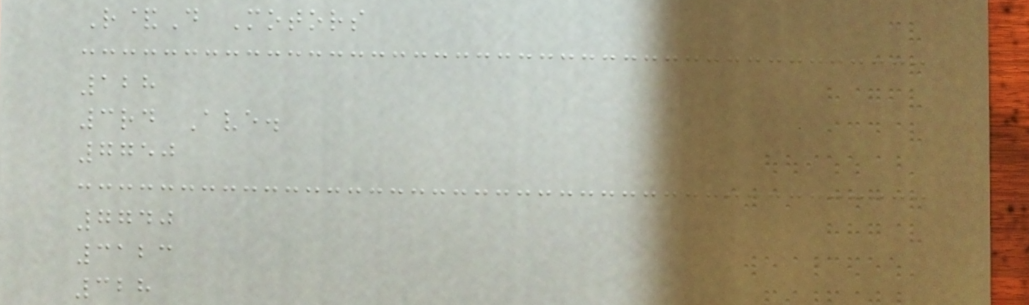R&D Motors
128
3rd Ave.
7750
7740
3123
328
